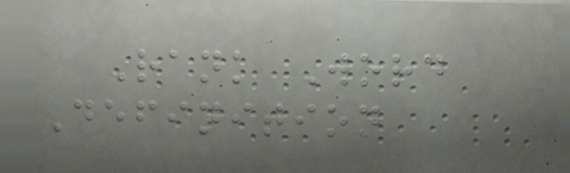Rank Word
Definition
